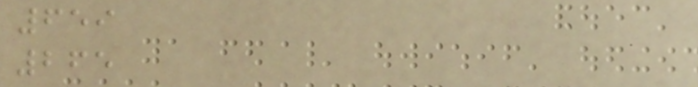659
265
